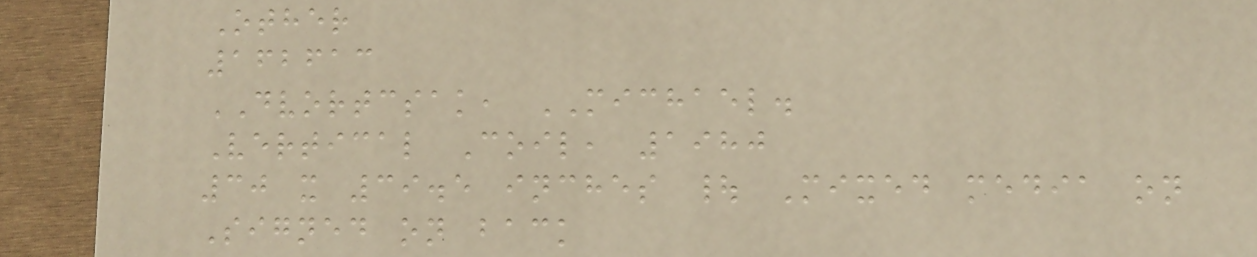Other
162613
DVORTCSAK, MICHAEL.
Vertical Coil, 1980
30 x 39.5 inches | Mixed media on
Signed on back
